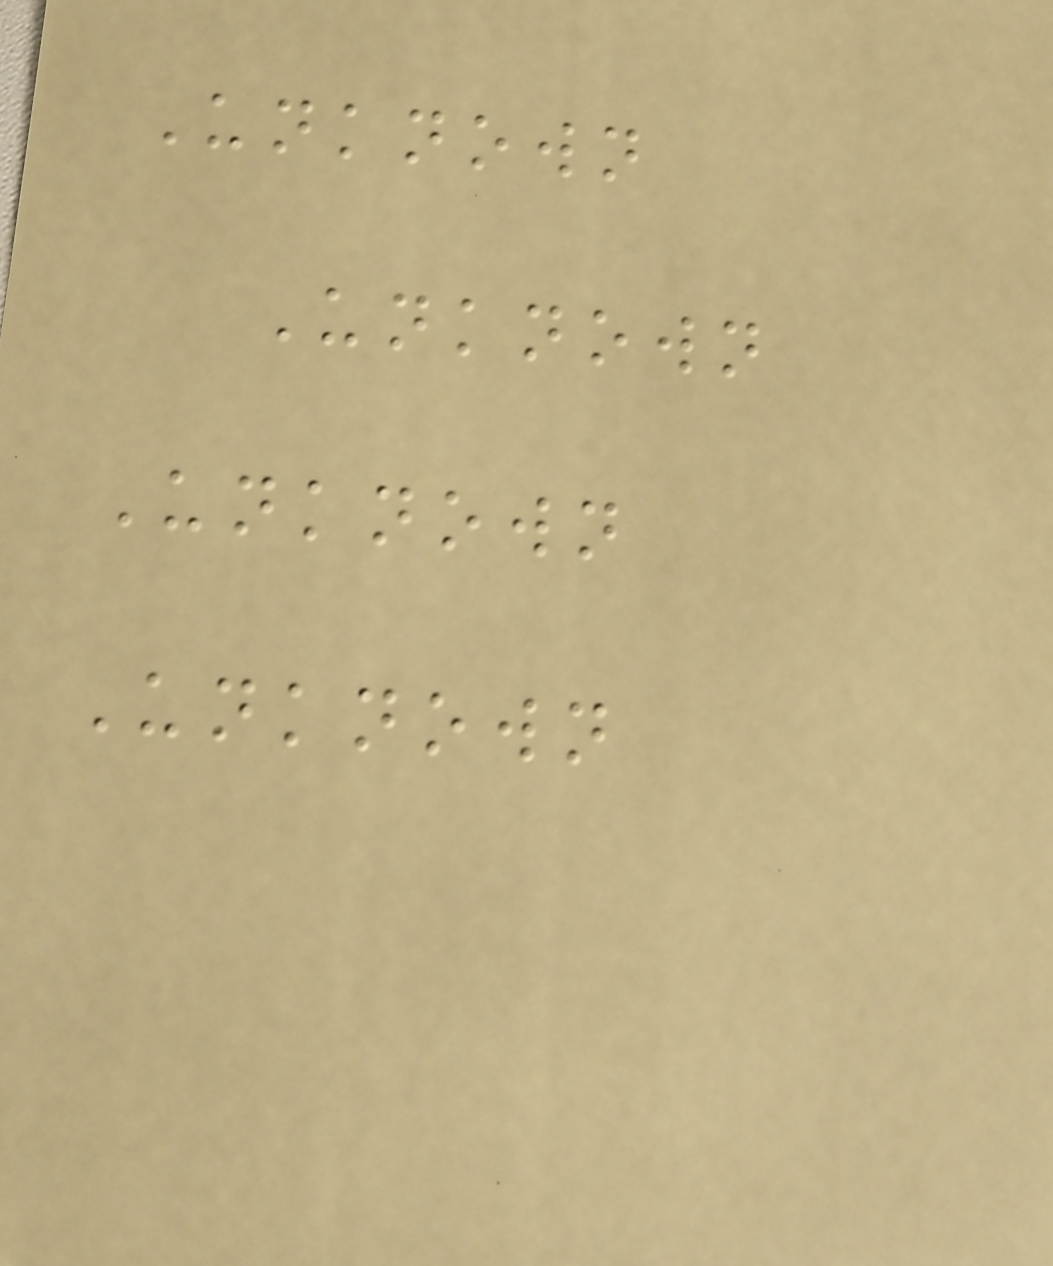Unknown
Unknown
Unknown
Unknown
